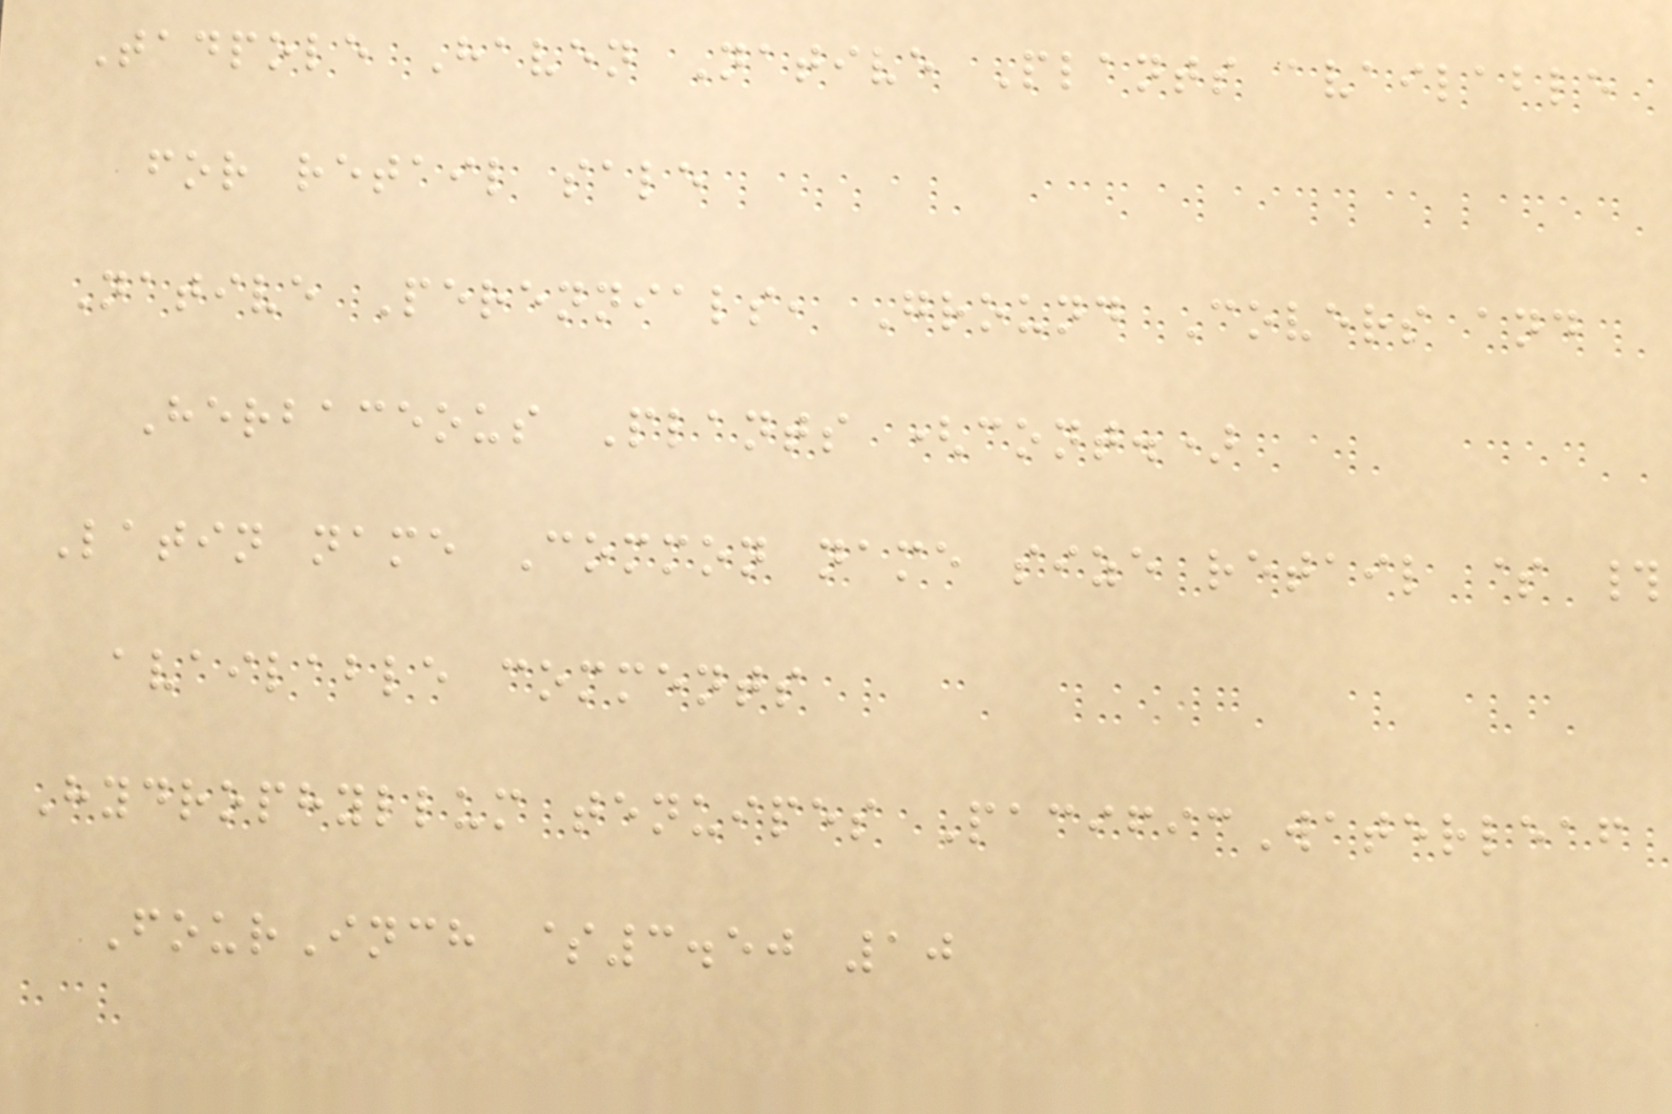Tadpole Haven Native Plants available
for retail sale
Native Perennials, Ground Covers and
Herbaceous Plants (cont.)
Latin name Common name size retail $ #
available comments
Hydrophyllum tenuipes PacificWaterleaf
FourInch $3.50 10
